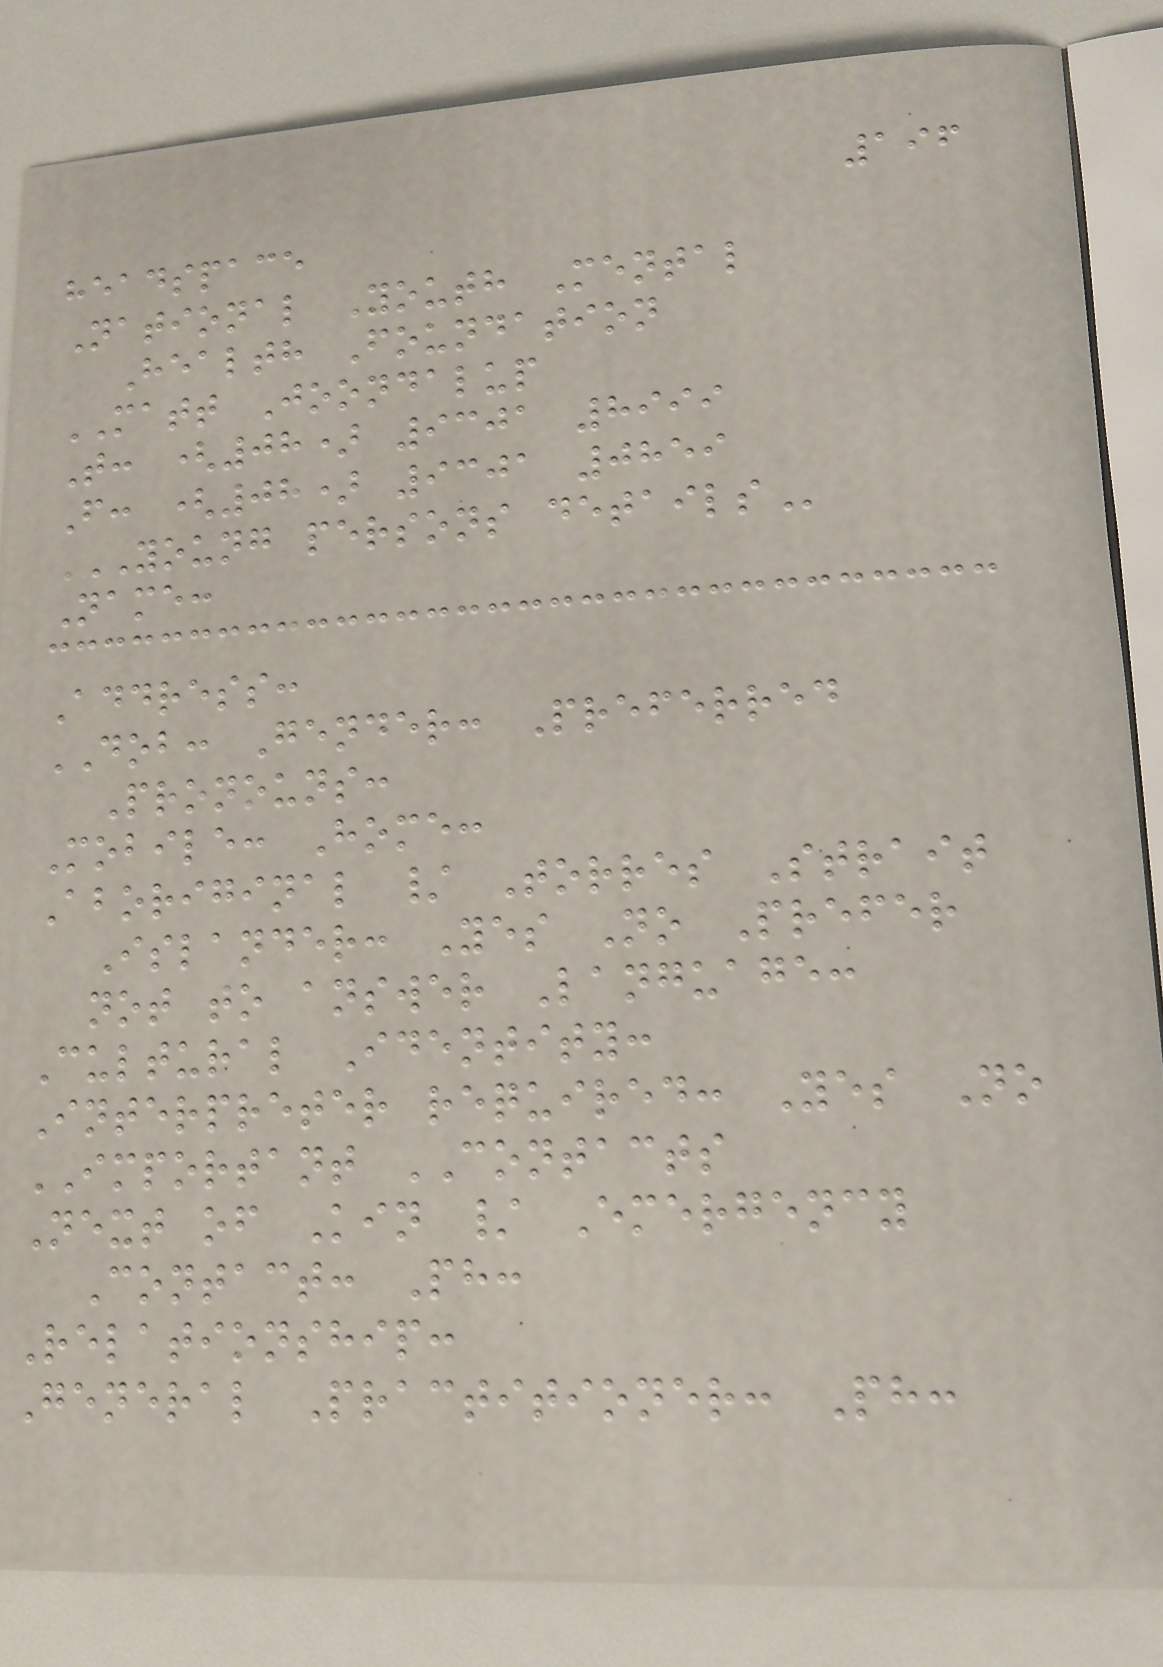196
headspace
National Youth Mental
Health Foundation
MATT Joondalup
T: (08) 9301 8999
F: (08) 9301 0859
YOUNG PERSONS DETAILS
Name:
Address:
DOB: Gender: Preferred
Pronouns:
Mobile: Home:
Aboriginal / Torres Strait
Islander: Yes No Prefer
not to answer Language:
Cultural Identity:
Interpreter required: Yes No
IMPORTANT CONTACTS
Next of Kin / Emergency
Contact: Ph:
Relationship:
General Practitioner: Ph:
